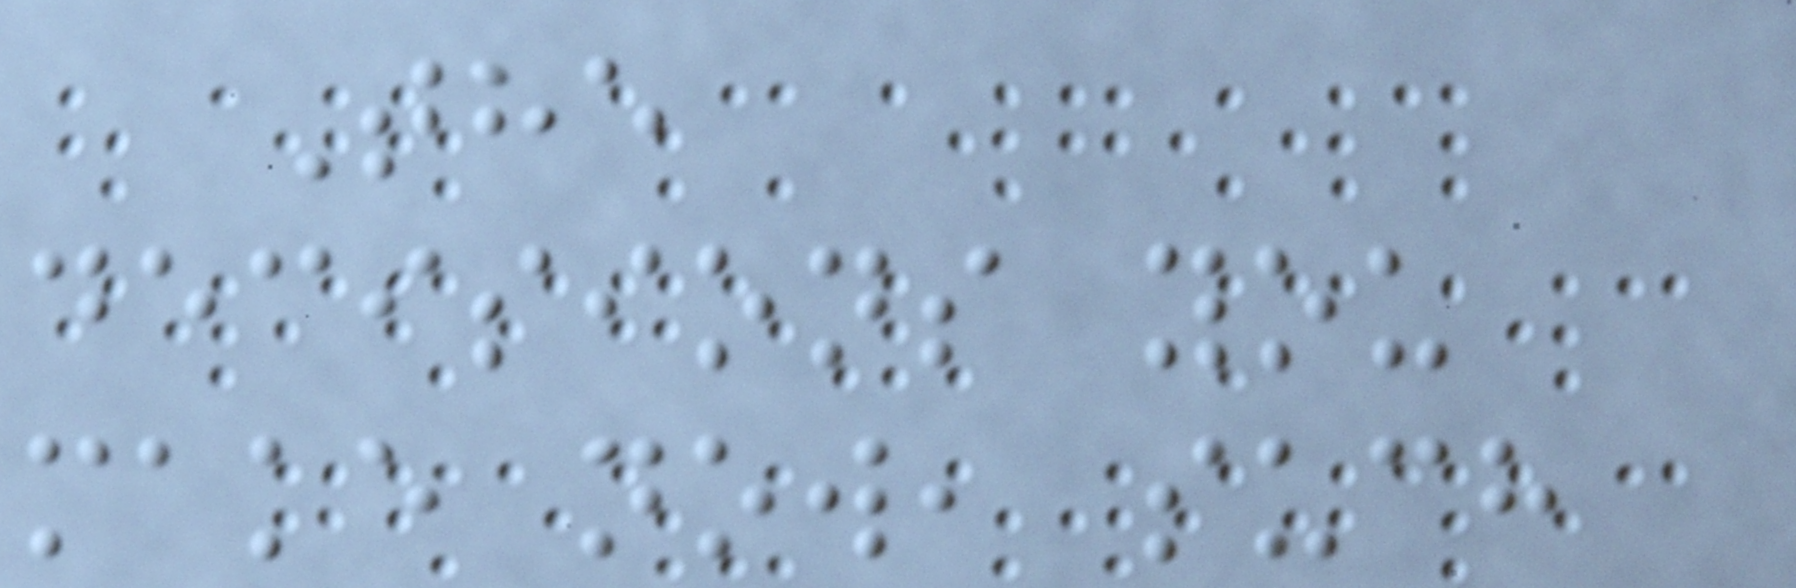The
decisions you
make now, such
